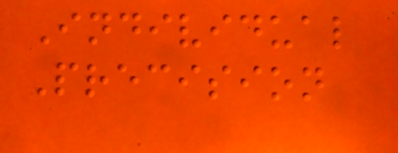Individual
Precision
